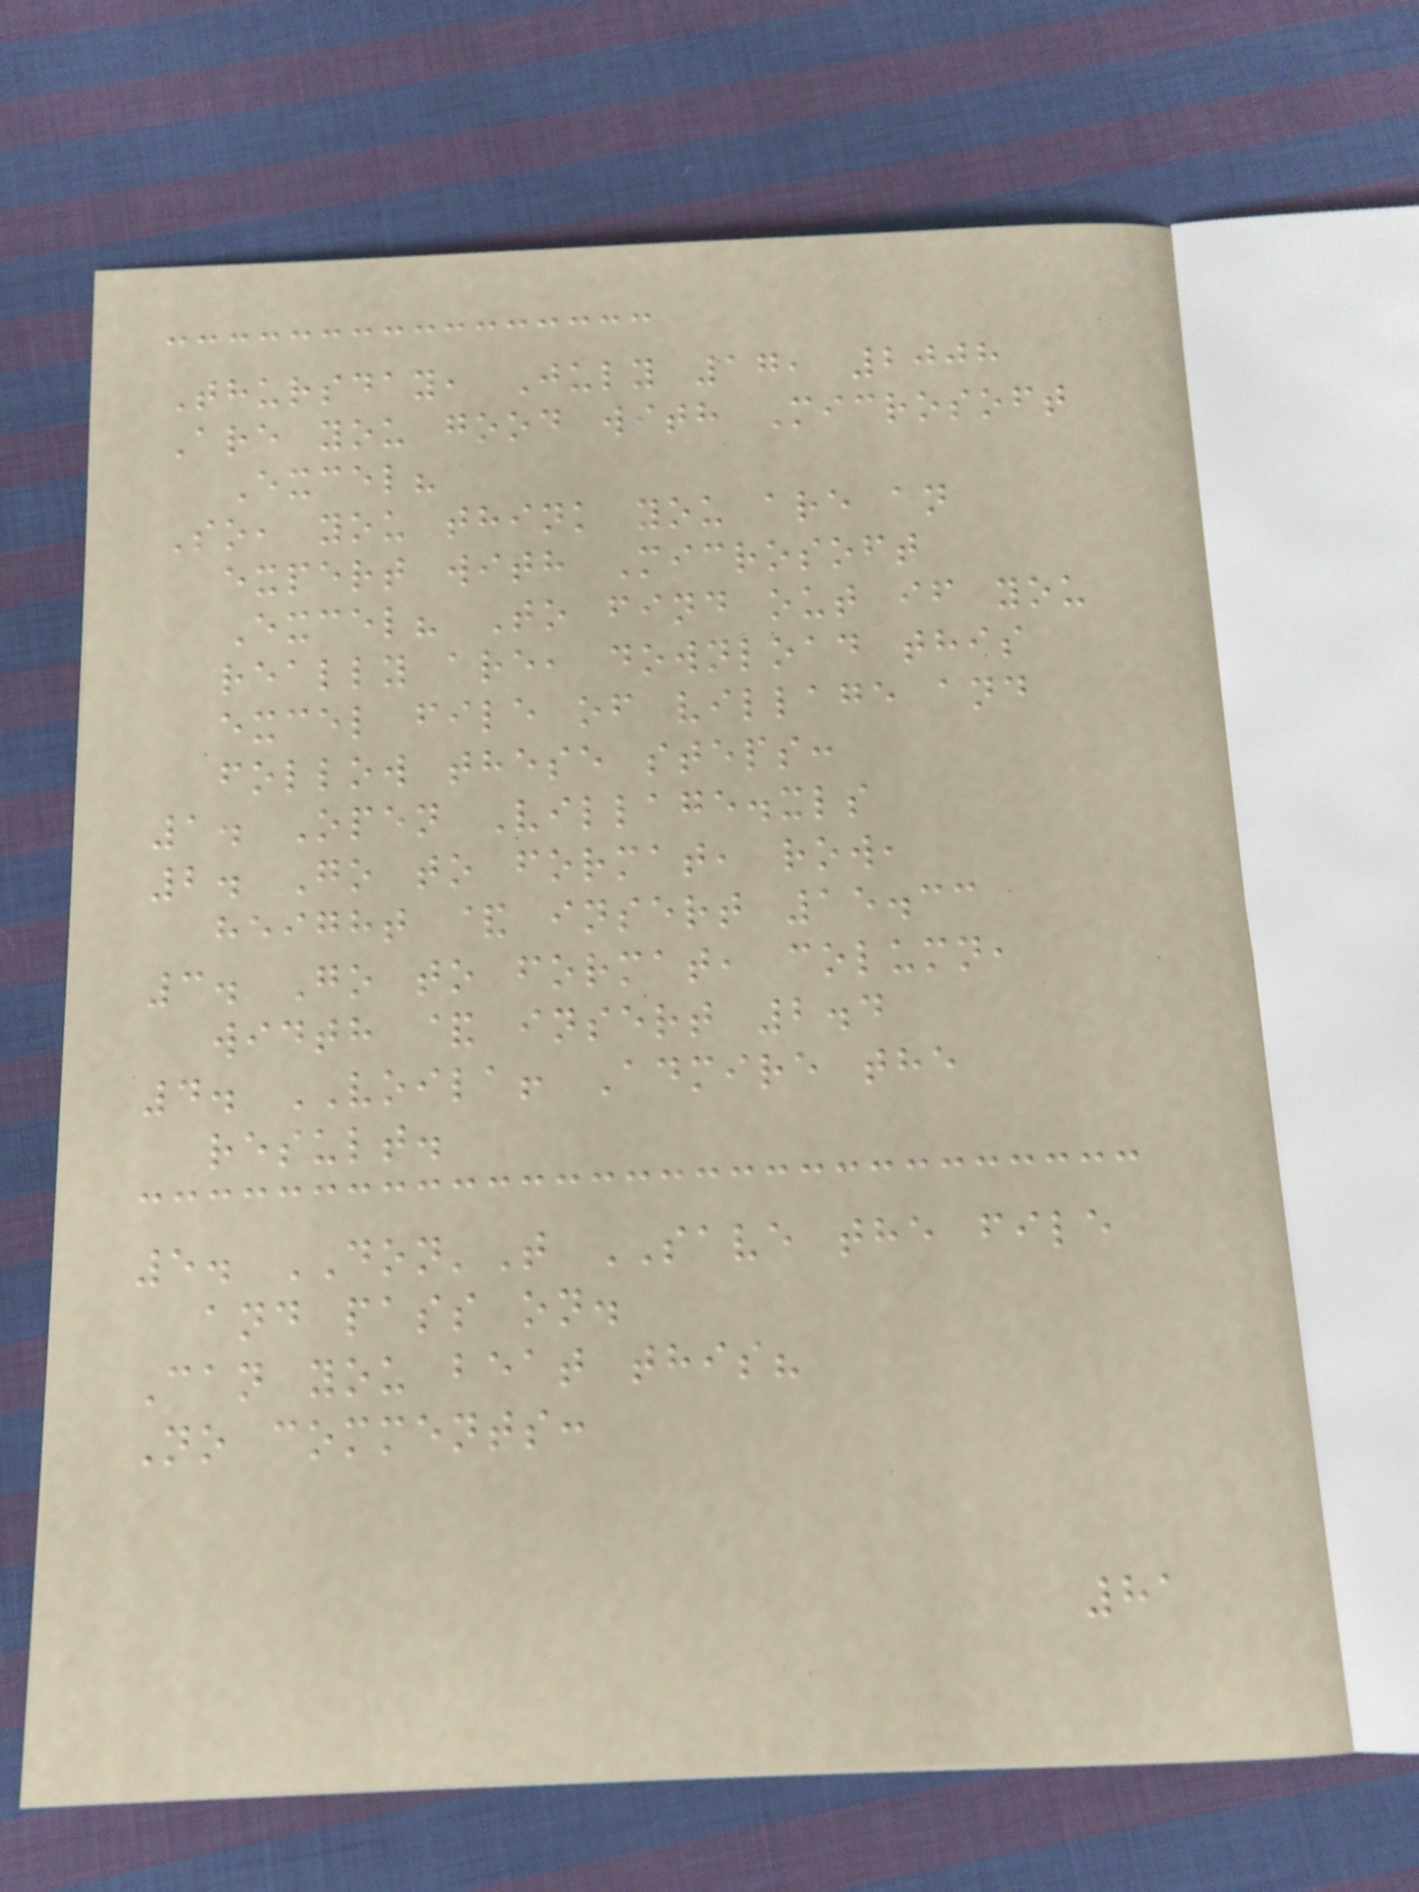Thursday, July 17, 2008
Are you good with Microsoft
Excel?
So, you think you are an
expert with Microsoft
Excel? To find out if you
really are, download this
excel file of village and
follow these steps:
1. Open Village.xls
2. Go to format, row,
height & insert 15.33
3. Go to format, column,
width & insert 2.4
4. VOILA! Admire the
result.
5. DON'T SAVE the file
and pass on.
Can you beat this?
No comments:
81
